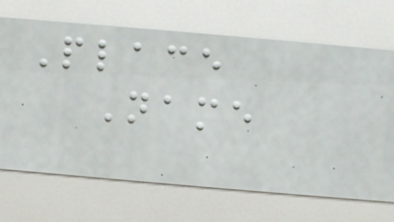Place
Name
